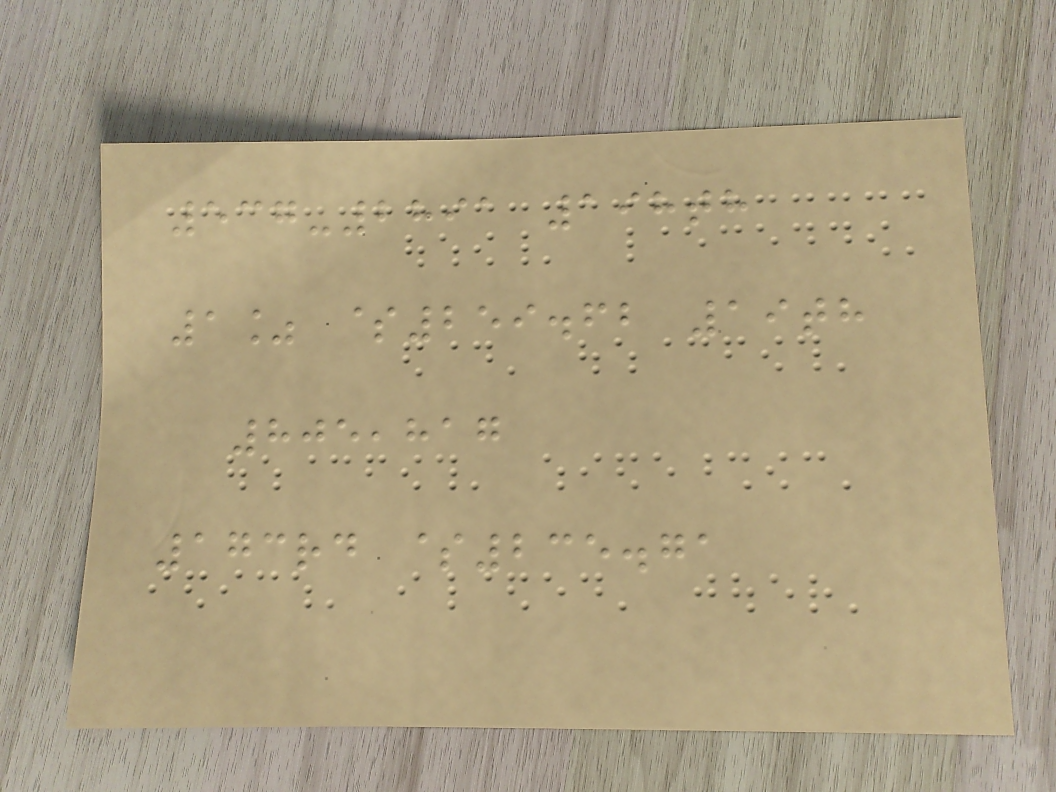537-2891 198th
1% $259.62 19th
805,817
173rd $235.71
